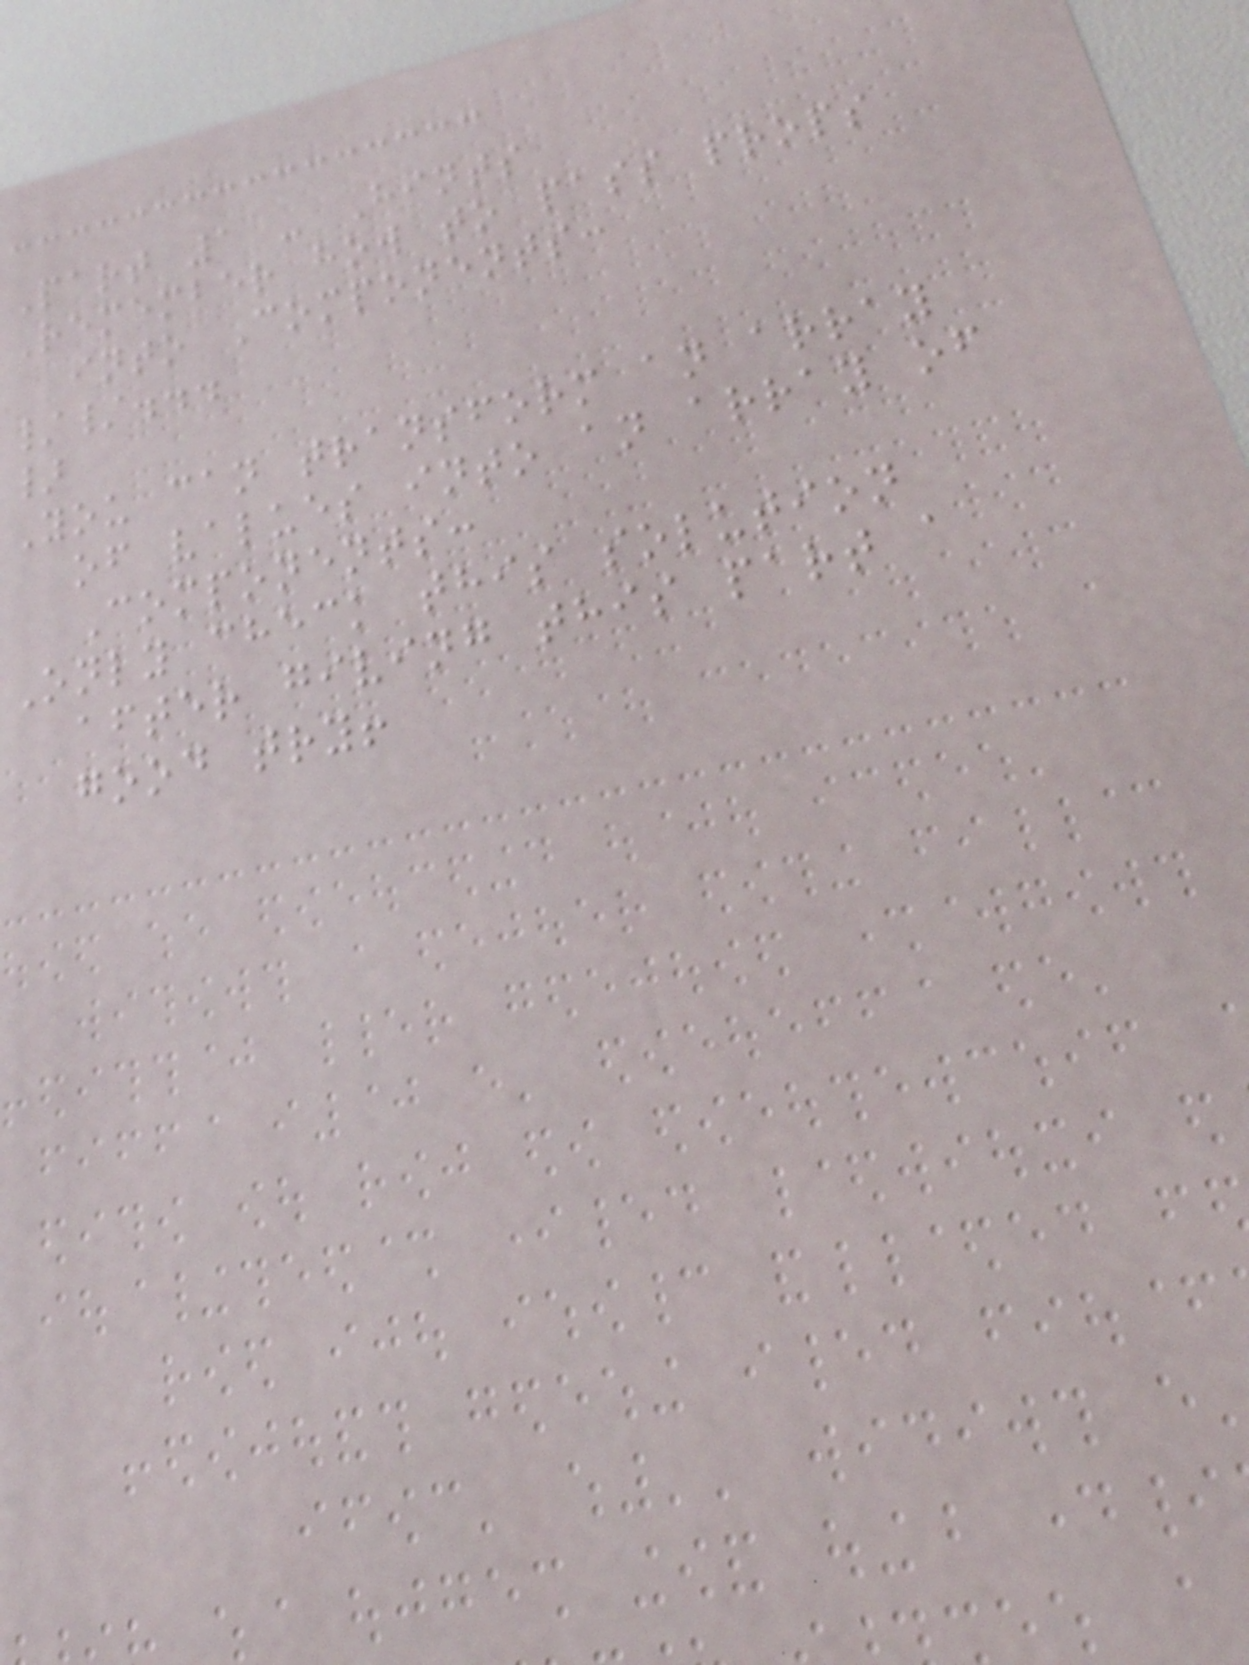Part 1 - Hints
Remember how to pass props
into Components:
//...
}
You can transform an array
of values into an array of
Components:
Only check this solution
after giving this part a
good try!
